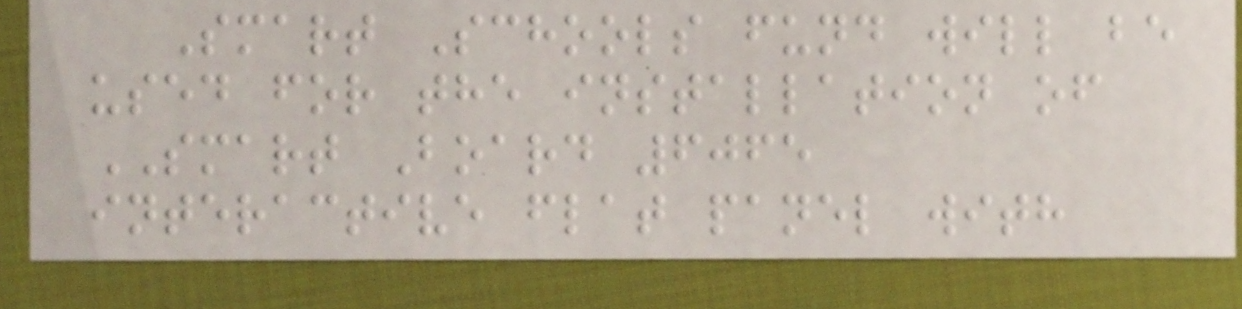Smart Schools fund will be
used for the installation of
SMART Board 6065
interactive flat panel with
